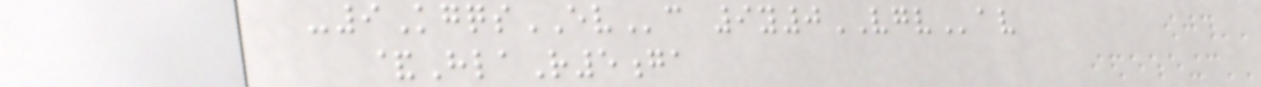-9KgqsEVc 9y0VGVav
&HlaR5ga
